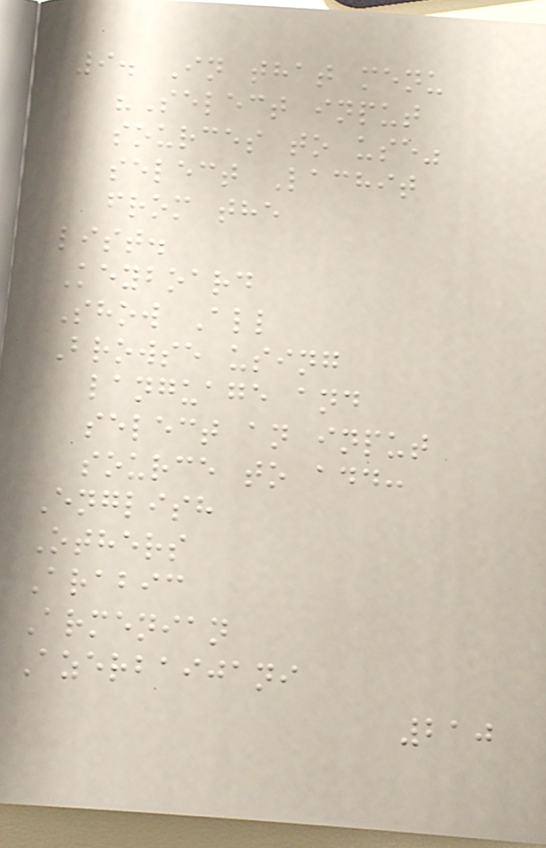9. In that menu
"Select input
sources to use"
select Lachit
from the
list.
Keyboard
Show All
Browse using
language and
select an input
source to add:
English
Others
Arabic
Armenian
Azerbaijani
210
